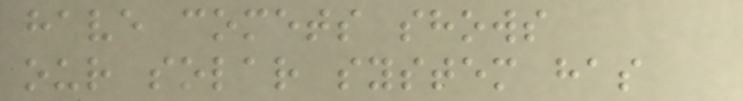have comets shows
our solar system has
